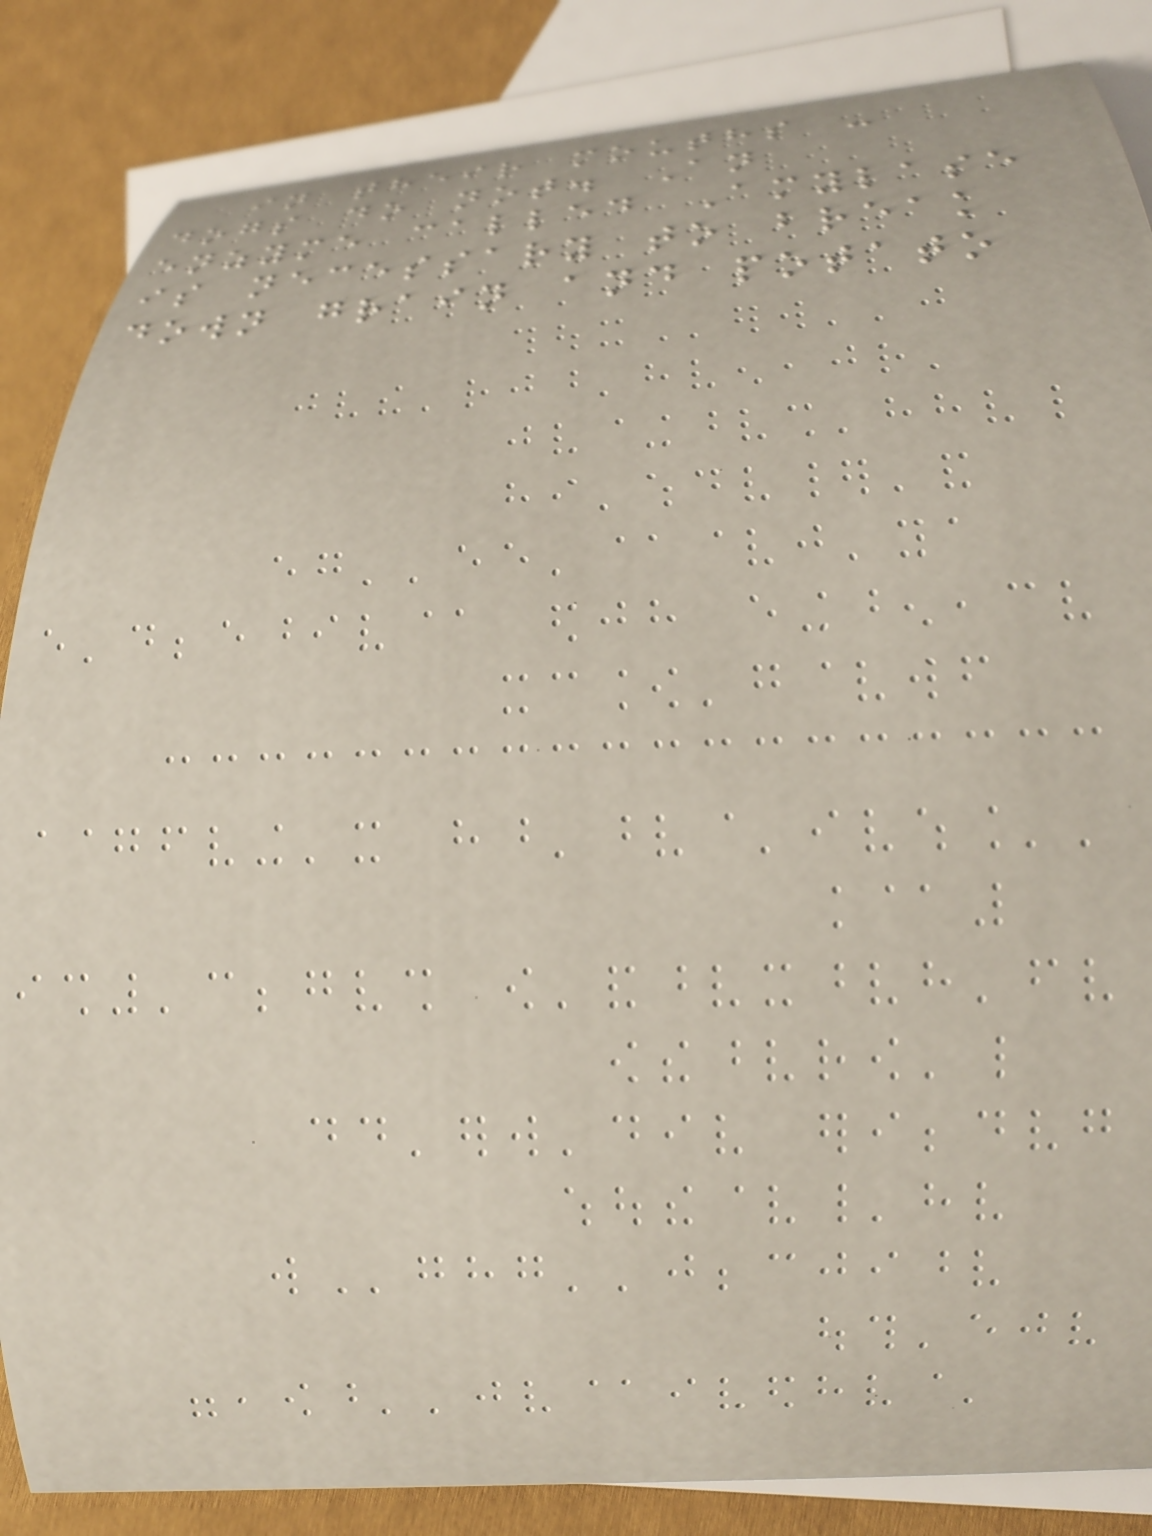in their mouths -
dogs do not. An
enzyme called Amylase
is necessary to break
down grain and potato
